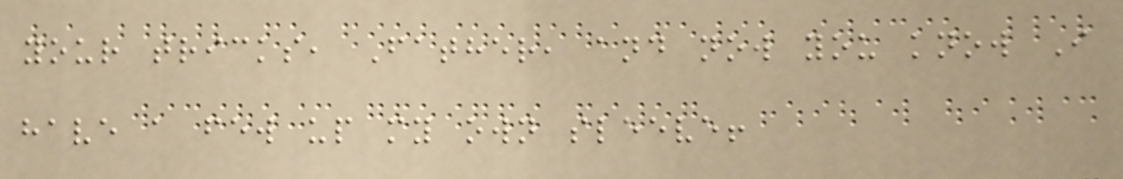your tricks, Father, and now you know I
have a few up my own sleeve!
